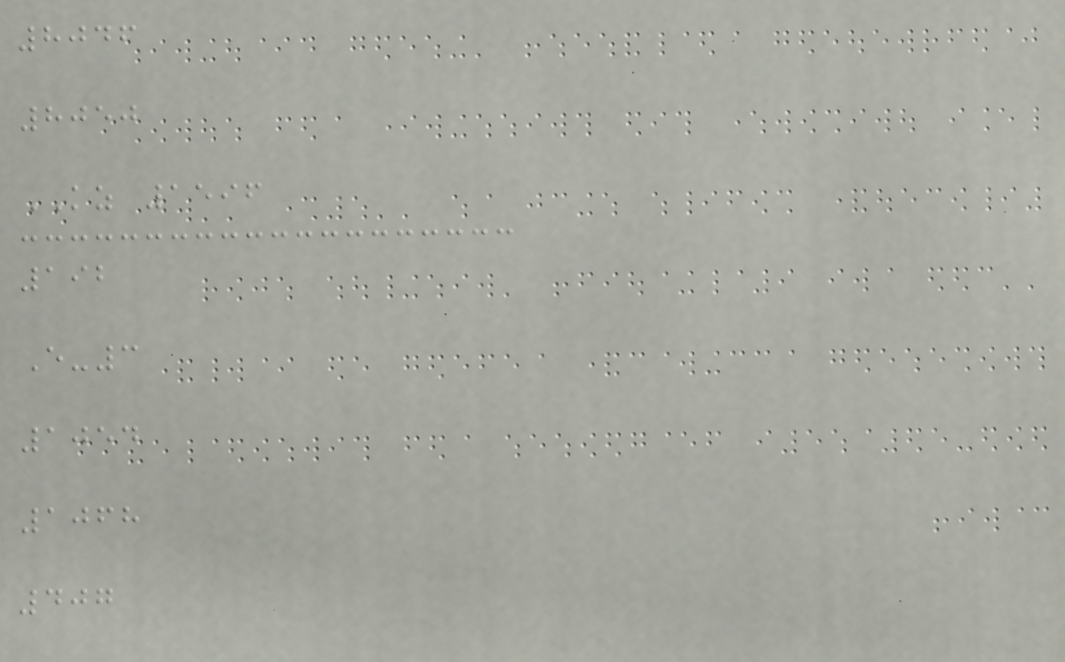8046
8050
KZ 1596
192
E-3
1054
1068
407
